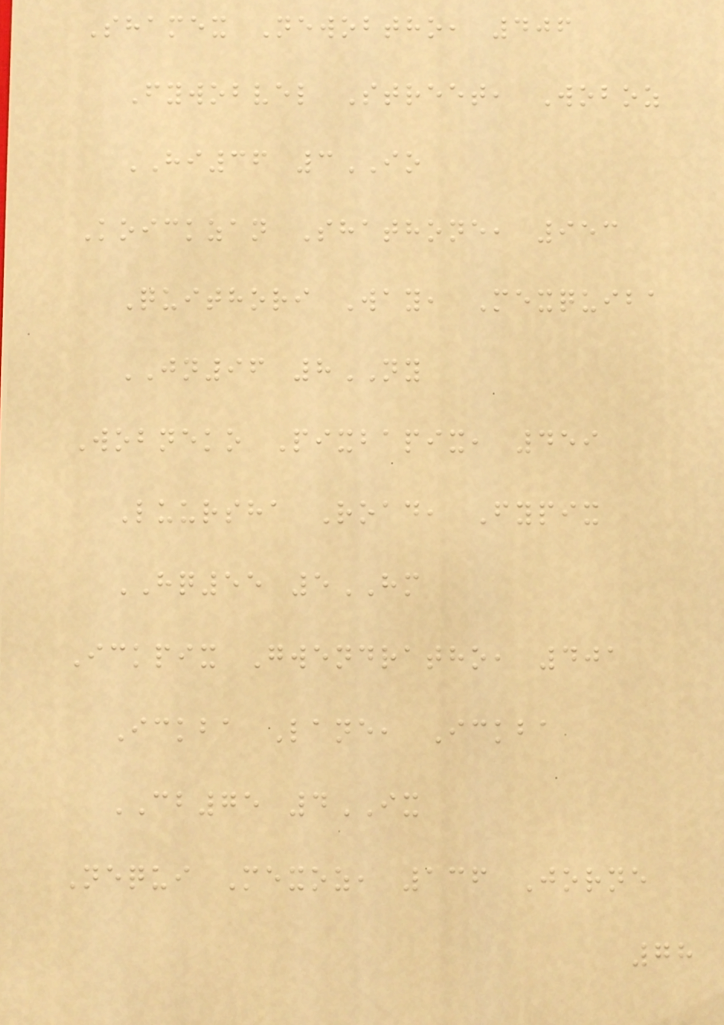Shamex Newobtho, 406
Fywobvel Street, Woboz
HI36 3IO
Koickzan Shathone, 953
Quithori Way, Mexquiba
JN96 8NY
Wobneko Pixbapix, 459
Luursha Road, Fypix
HQ55 5HM
Ickpix Gwendratho, 401
Ickba Lane, Ickba
CB75 4IX
Nequi Mexoz, 136 Jorne
78
